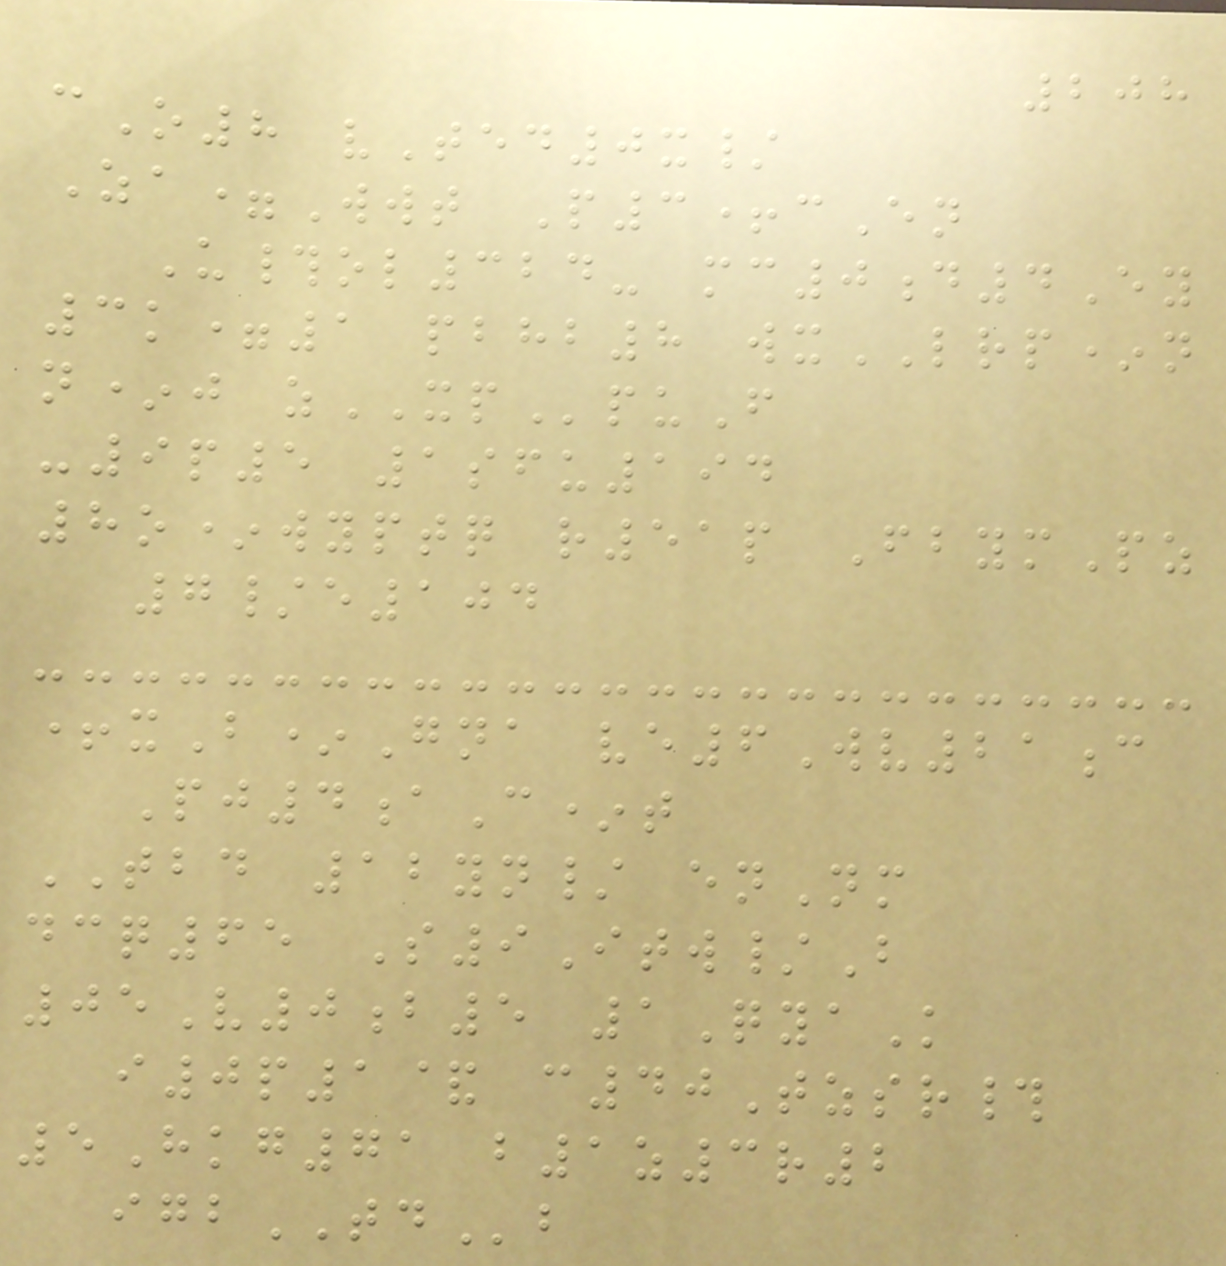208
cO8 vTed0x/
Za=Wwt P3+cEn
U#ol324- mc0d4Ey
3k=1 pbhb8 wxLRP*n
n*j zXPpuF
-9p5 1sfu194
8o*wyptq r51p FbymPz
7/e104
+xB*Gna ve6Wv21c
Pj4aC*t
TBD 12yn/ enNm
dcq65 S9Itw/B
05V0b5 1QyaK
i0p1& c40Tzsr#
5Hkg71 b1z3r2
igbTDb
